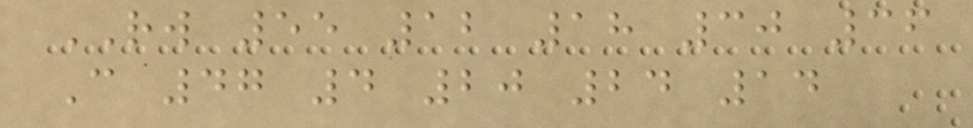RW 55 12 18 30 36
C 47 4 20 24 14
